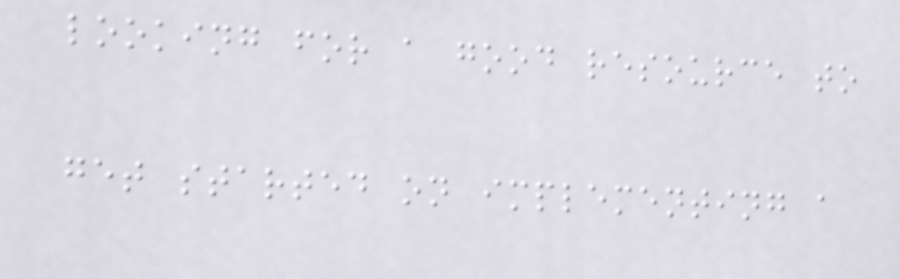looking for a good resource to
get started on implementing a
